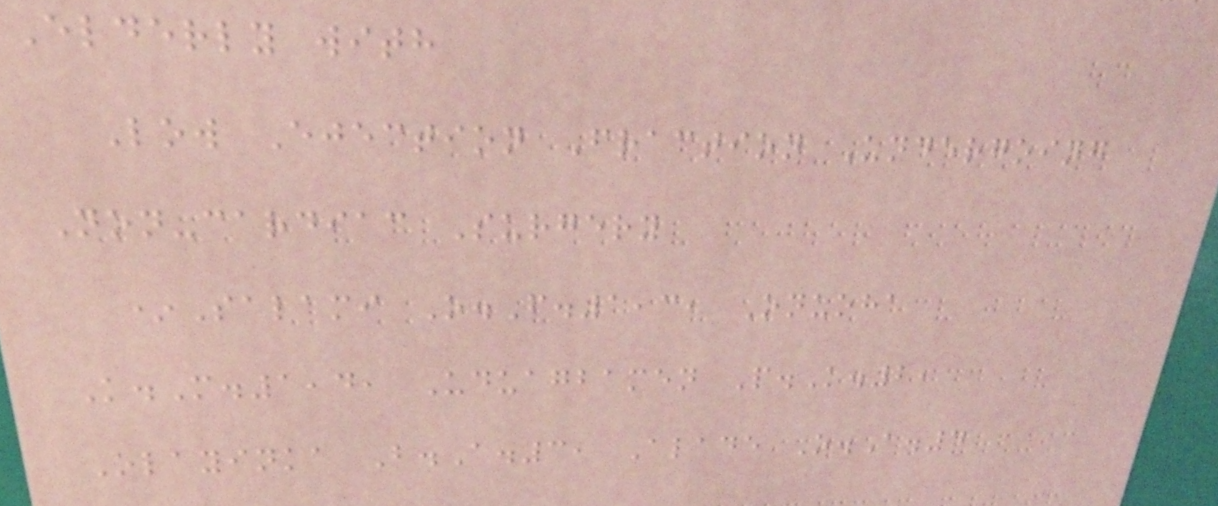Elderly with
Low Ejection Fraction Undergoing
Non-cardiac Surgery
*Salami O.F.1,3, Onuoha
K.M.1,4, Uduagbamen P.K.2,
Olayinka B.A.3, Alade O.A.4
